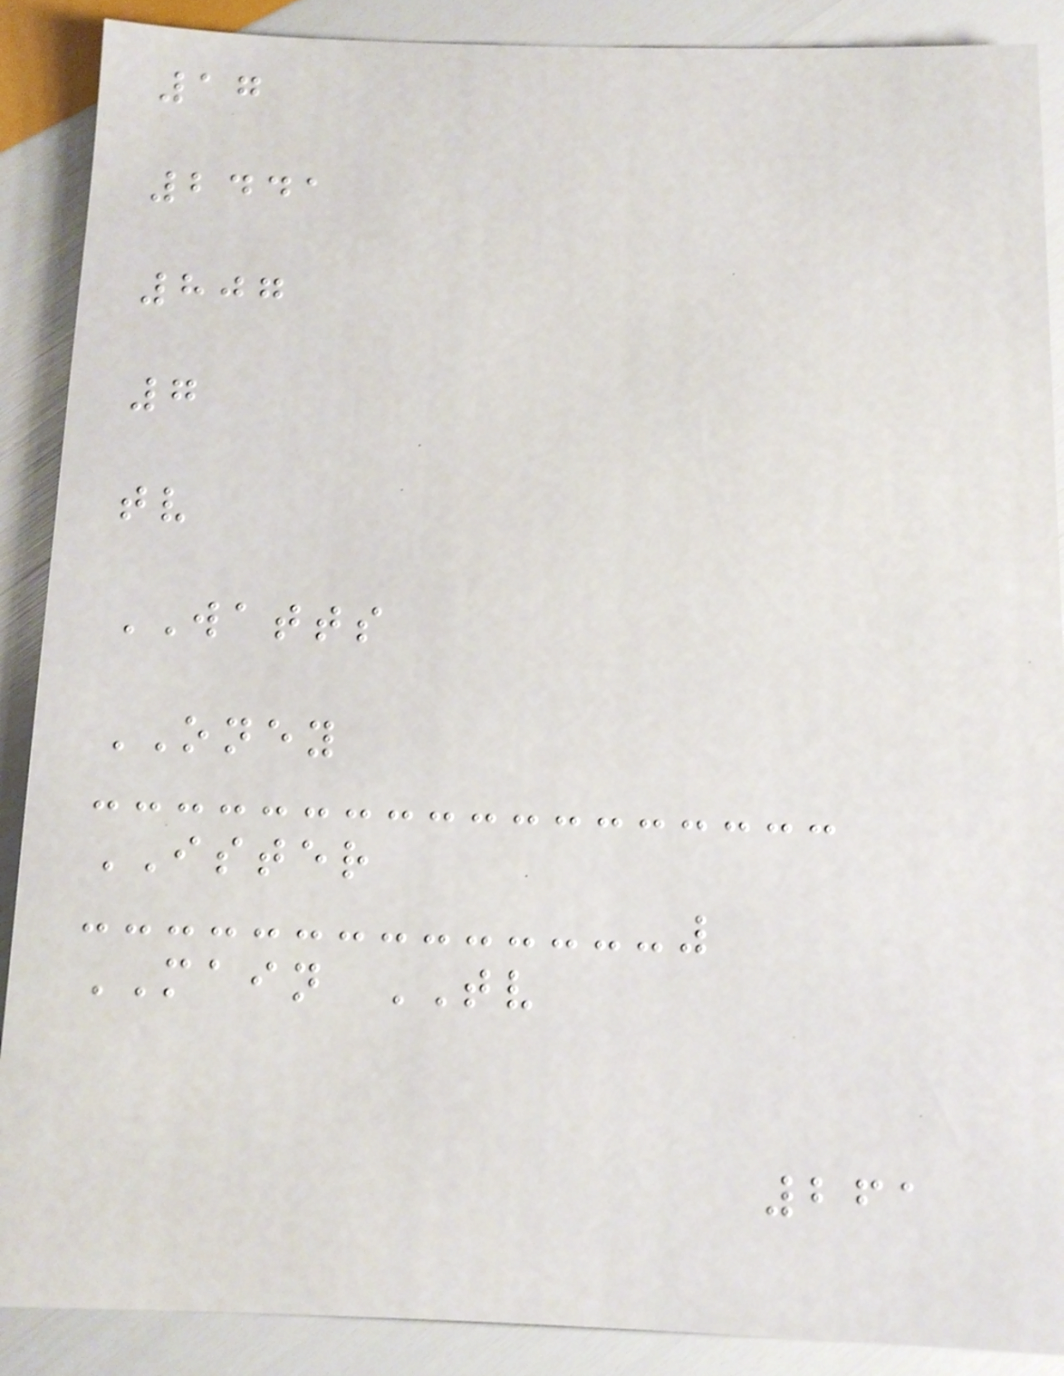17
2441
807
7
tv
WATTS
ONEY
ISTER
MAIN TV
261
